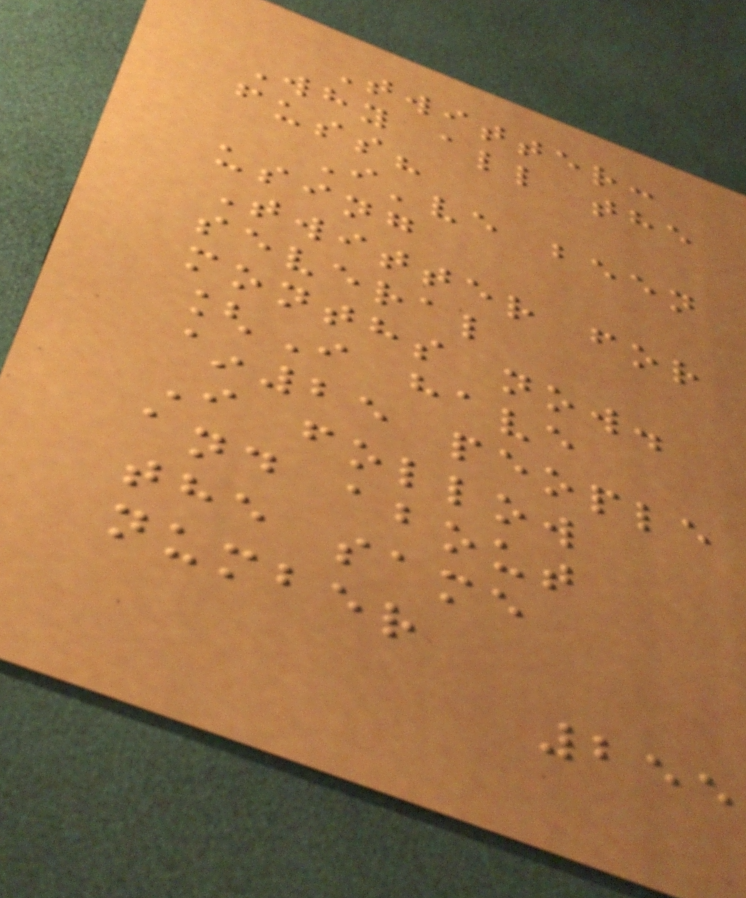Twitter:
Why all the
fuss?
I've been
using
Twitter for
several
months now.
[I have
~25 people
I follow
and about
the same
number
255
